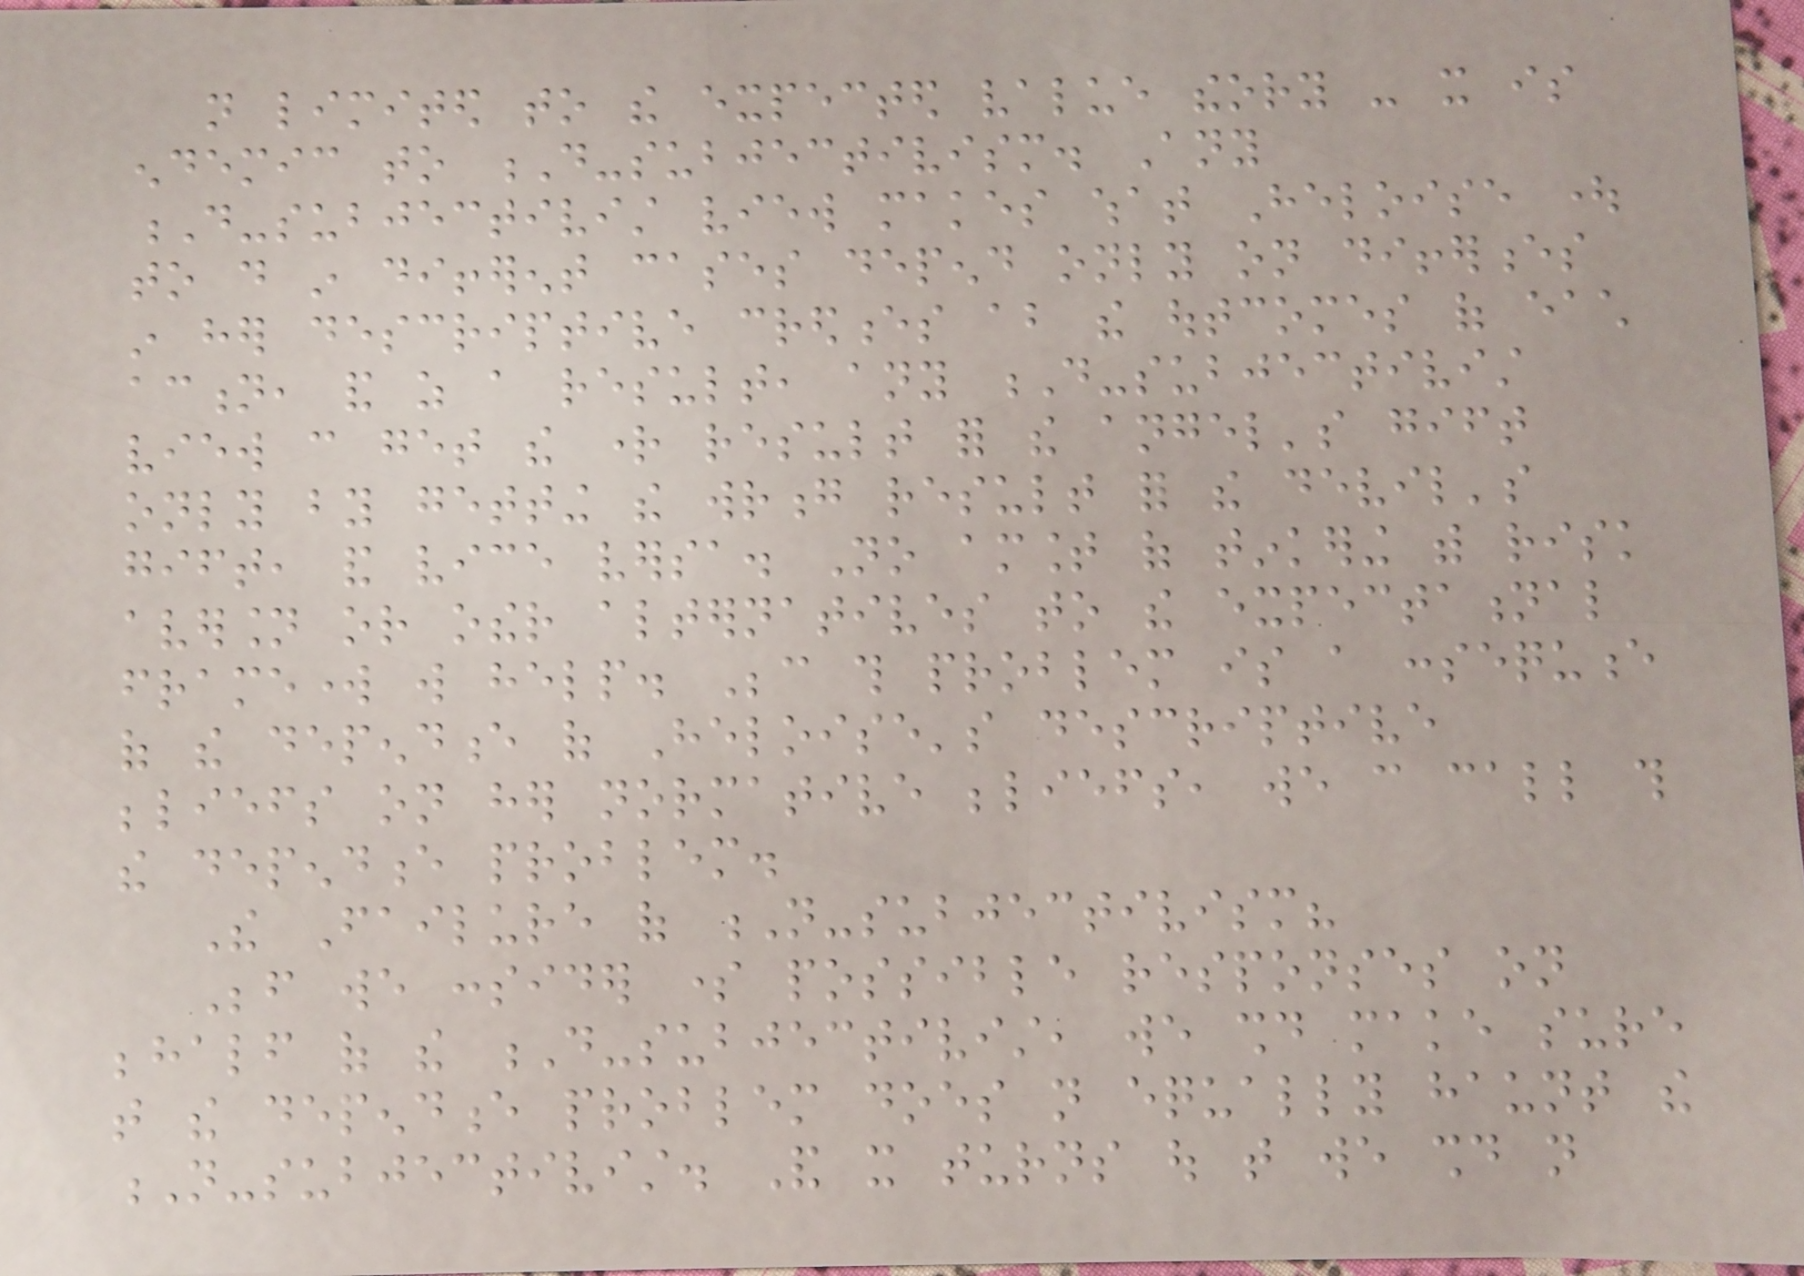not limited to the expected value theory - it is
endemic to D-subjectivism. Any
D-subjectivist view makes what Heloise ought
to do in different cases depend only on differences
in her descriptive credences about the outcomes of each
action, and as a result, any D-subjectivist
view can get the right result for the angel's gift
only by getting the wrong result for the devil's
gift, and vice versa. No amount of tinkering with risk
aversion or other alternatives to the expectational
framework will help. Because this problem is a consequence
of the dependence of Heloise's descriptive
beliefs on her normative beliefs, we can call this
the dependence problem.
The Failure of N-subjectivism?
Before we consider some possible responses on
behalf of the D-subjectivist, we should make sure
that the dependence problem does not equally haunt the
N-subjectivist. And it turns out that we should not
